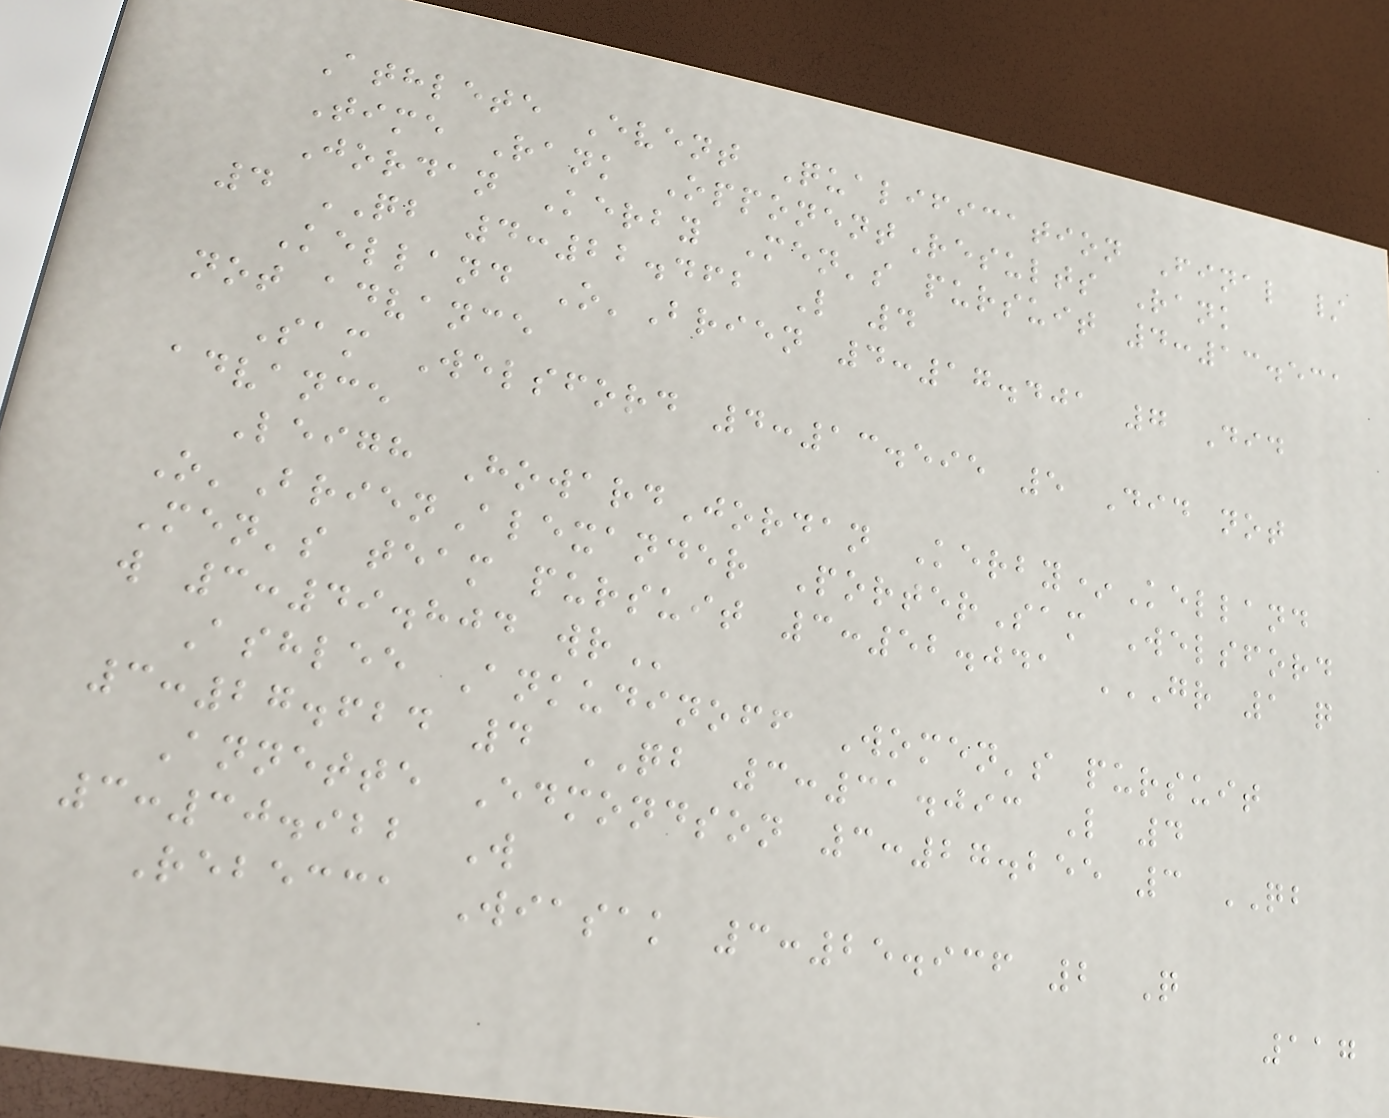Athlete Event Qualification Final /
Time Rank OpponentResults Rank
Jordan Kerby Men's pursuit 4:13.531
4 QB 4:22.462 L 4
Kelland O'Brien 4:17.401 7 Did
not advance
Sam Welsford 4:13.595 5 Did not
advance
Leigh HowardJordan Kerby*Kelland
O'BrienAlexander PorterSam Welsford
Men's team pursuit 3:52.041 GR 1 Q
W 3:49.804 WR
Ashlee Ankudinoff Women's pursuit
3:27.624 4 QB 3:31.093 L 4
Annette Edmondson 3:27.255 3 QB
3:30.922 W
Rebecca Wiasak 3:25.936 2 Q
117
